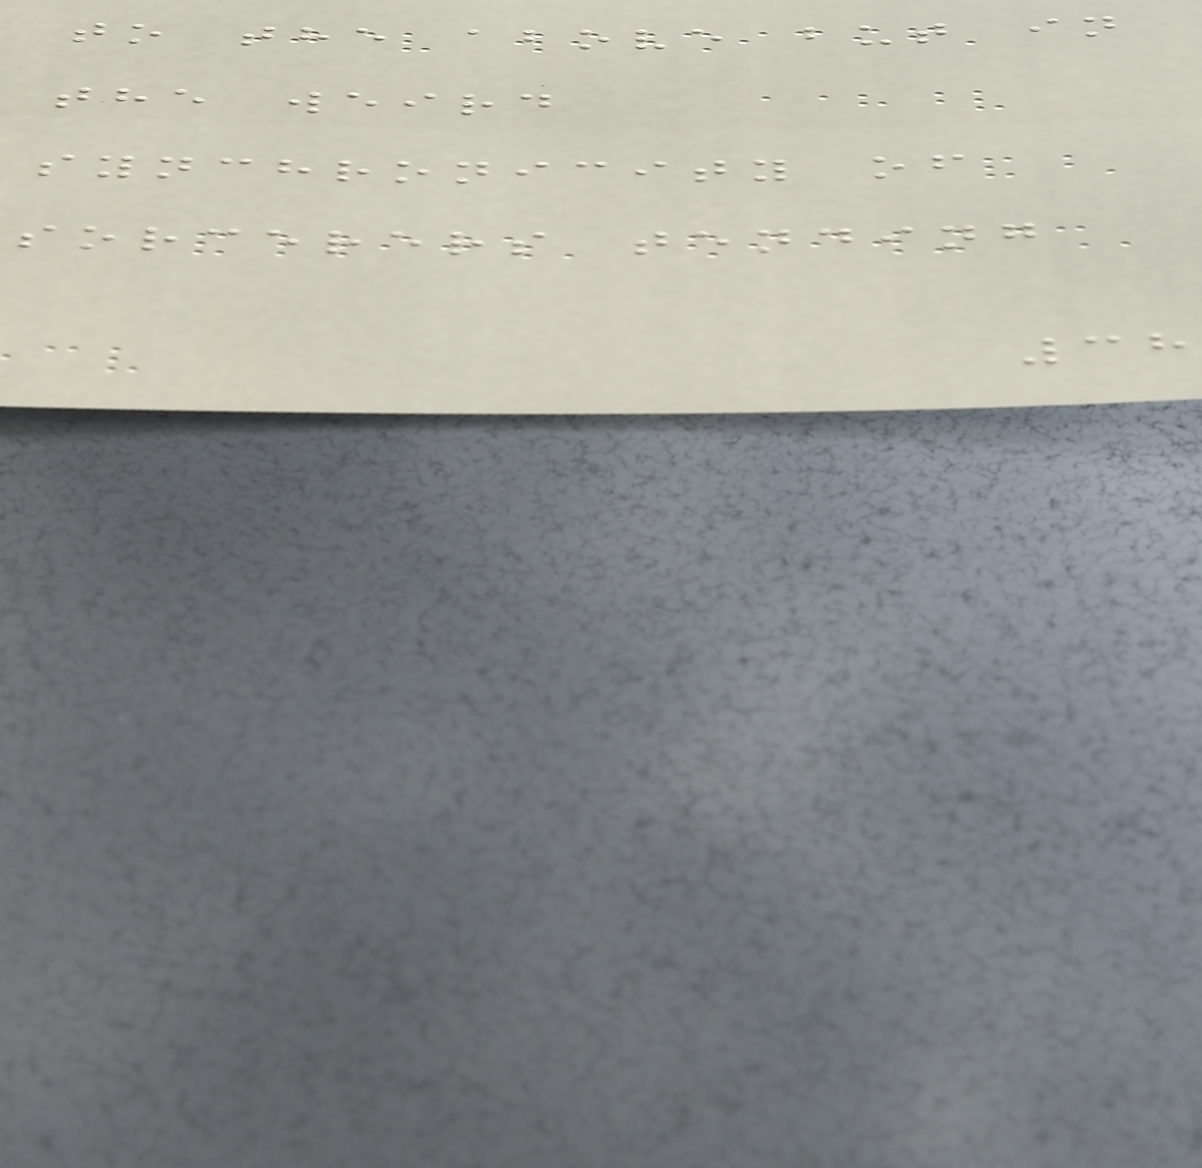to the above but in
the weird
synchronicity of
sorcerers tending
38
